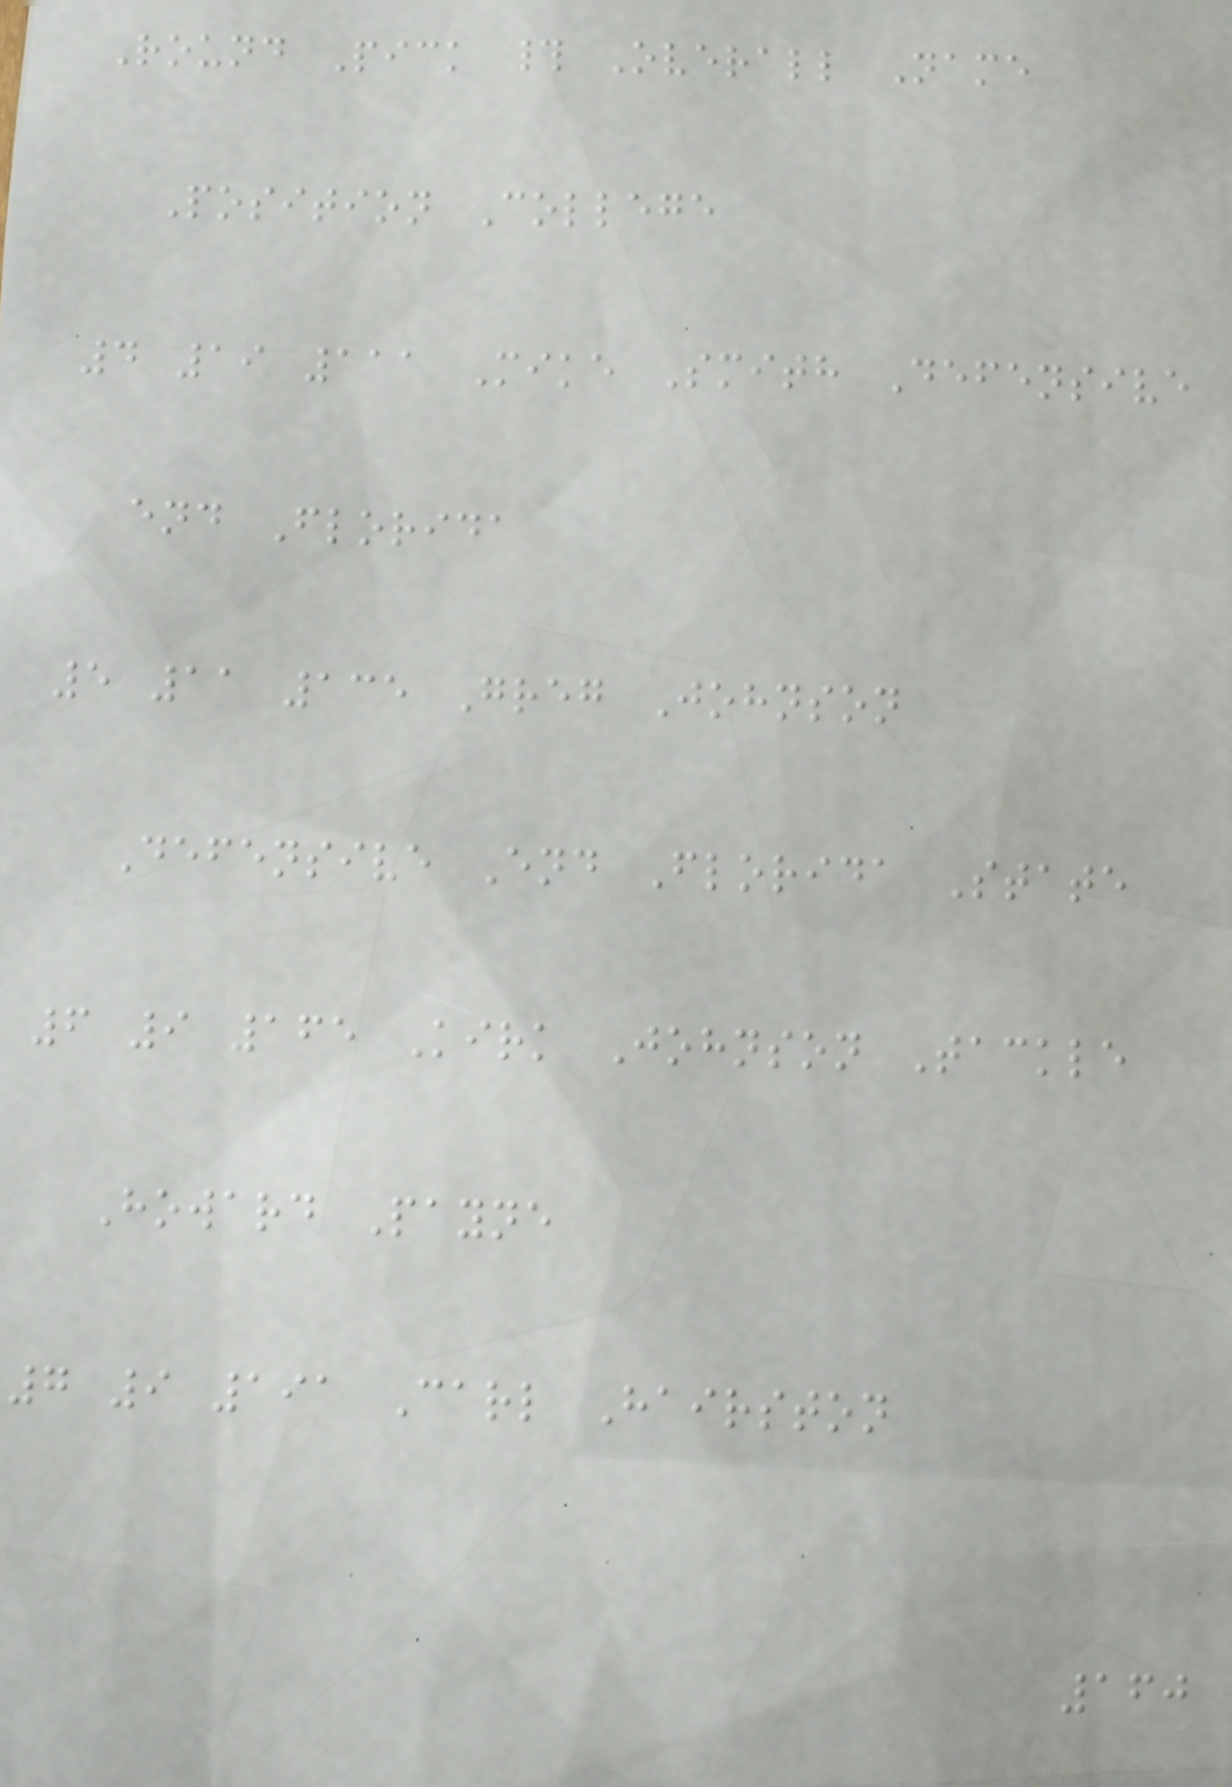Round Pick # Overall Name
Position College
4 19 111 Mike Smith Defensive
end Florida
5 11 135 Greg Johnson
Defensive End Florida State
6 9 165 Kirk Johnson Tackle
Howard Payne
7 9 191 Carl Hairston
160
